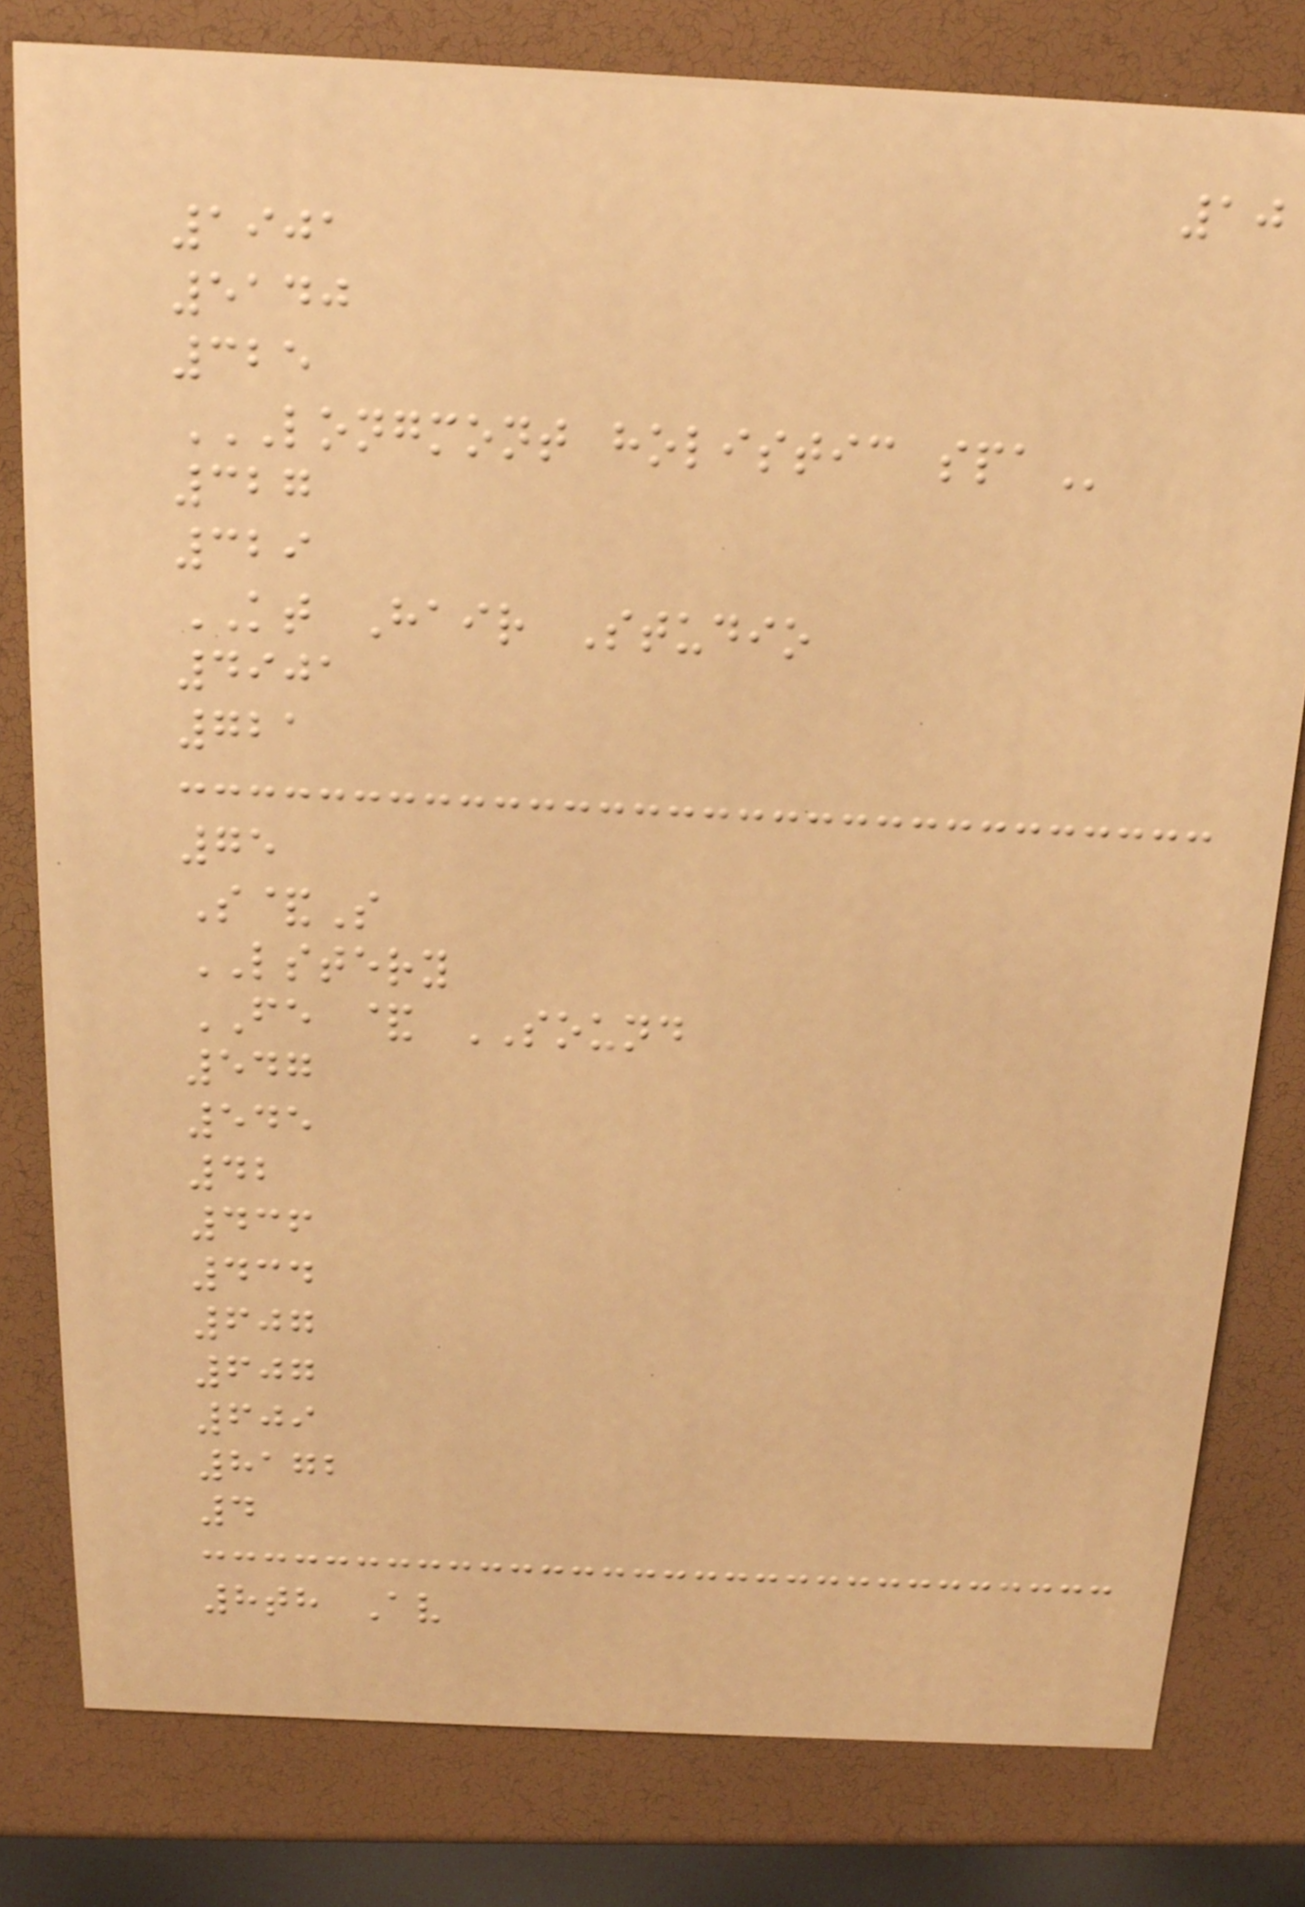10
1901
5140
325
LONGMONT HOLISTIC SPA
327
329
KT Hair Studio
4901
721
75
S&S
LSTERY
FE & SOUND
547
545
42
436
434
607
607
609
8172
4
8th Av
